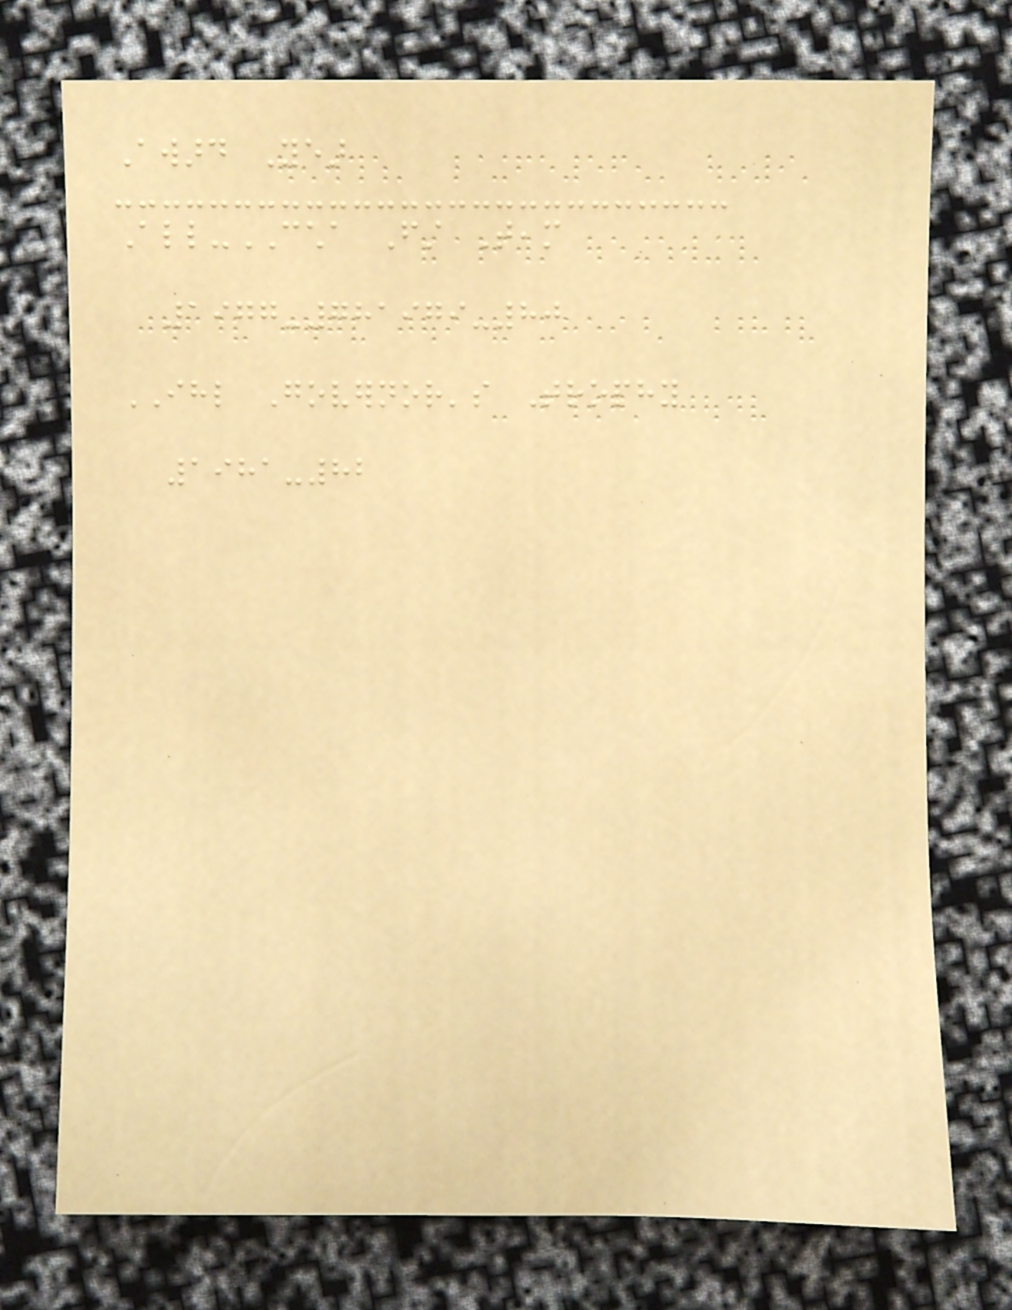Award Year
All-CCHA First Team
1977-781979-80
IHL Governor's Trophy
1981-82
